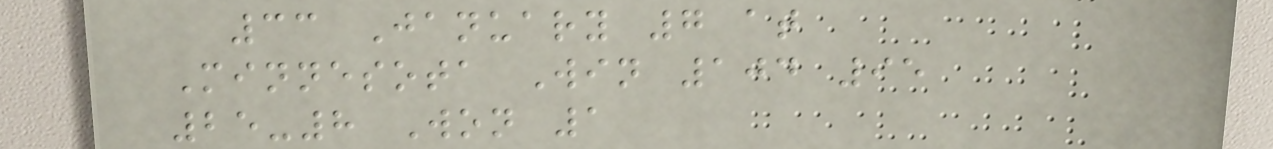33 January 7 at
Minnesota Win 104 95
25-8 Won 1
